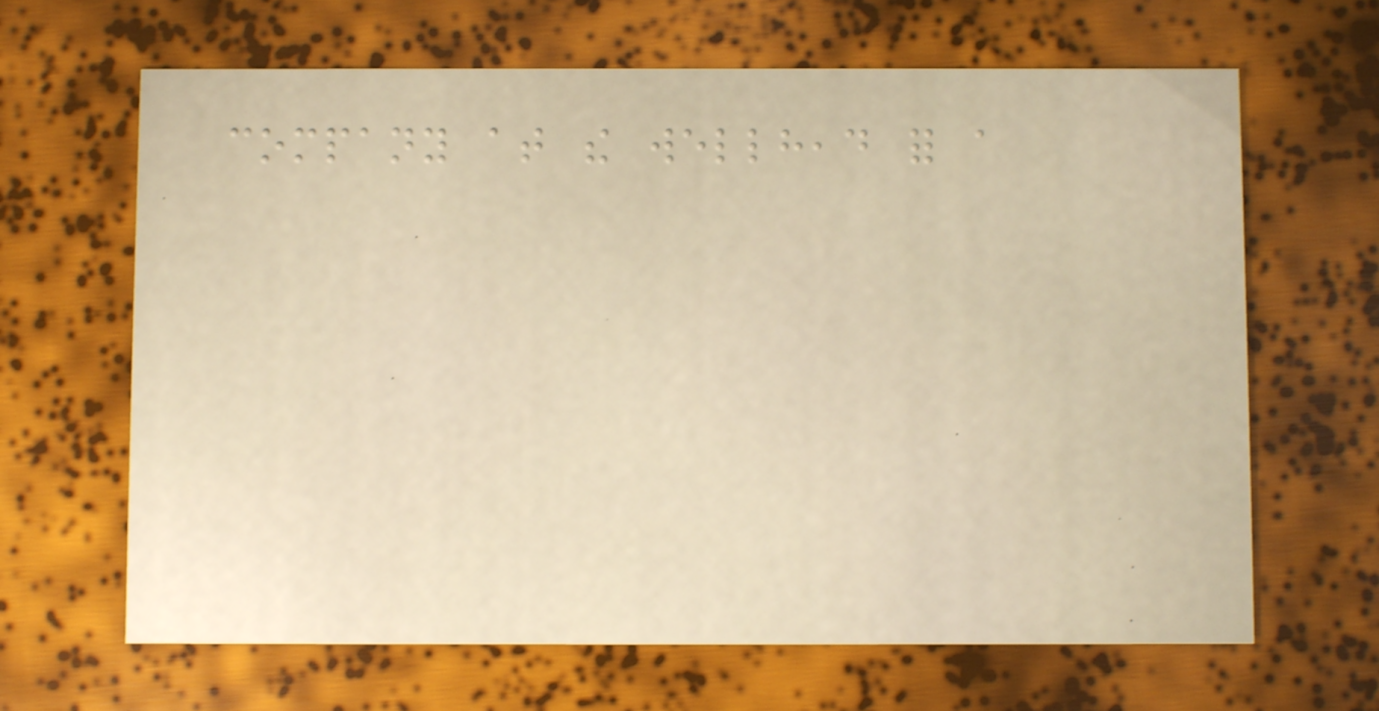company at the wellhead for a
